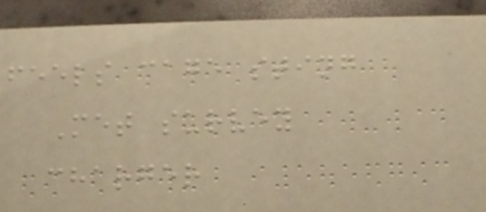feels cage sting
Met survey
charger
